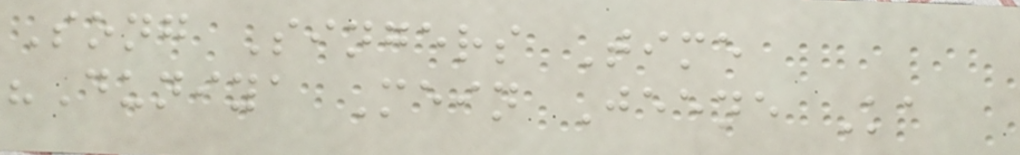Song Singers Time
"Duniya Mein Jeene Ka
